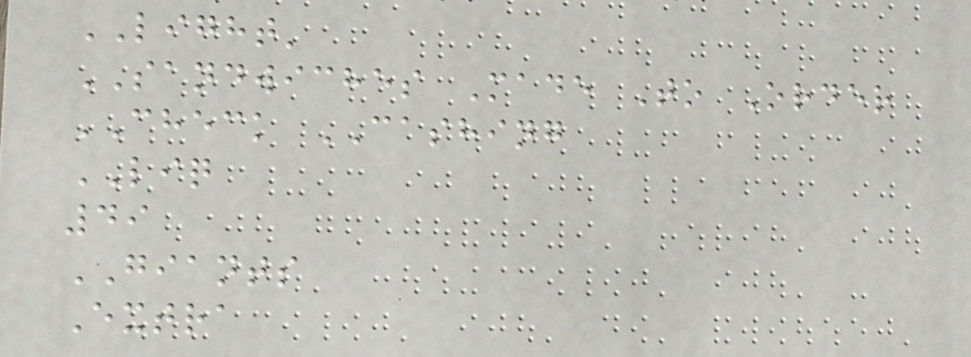LIGHT'
SANDWICHES Made To Order
CHECK CASHING
LIQ
49
GIANTS
Extra
